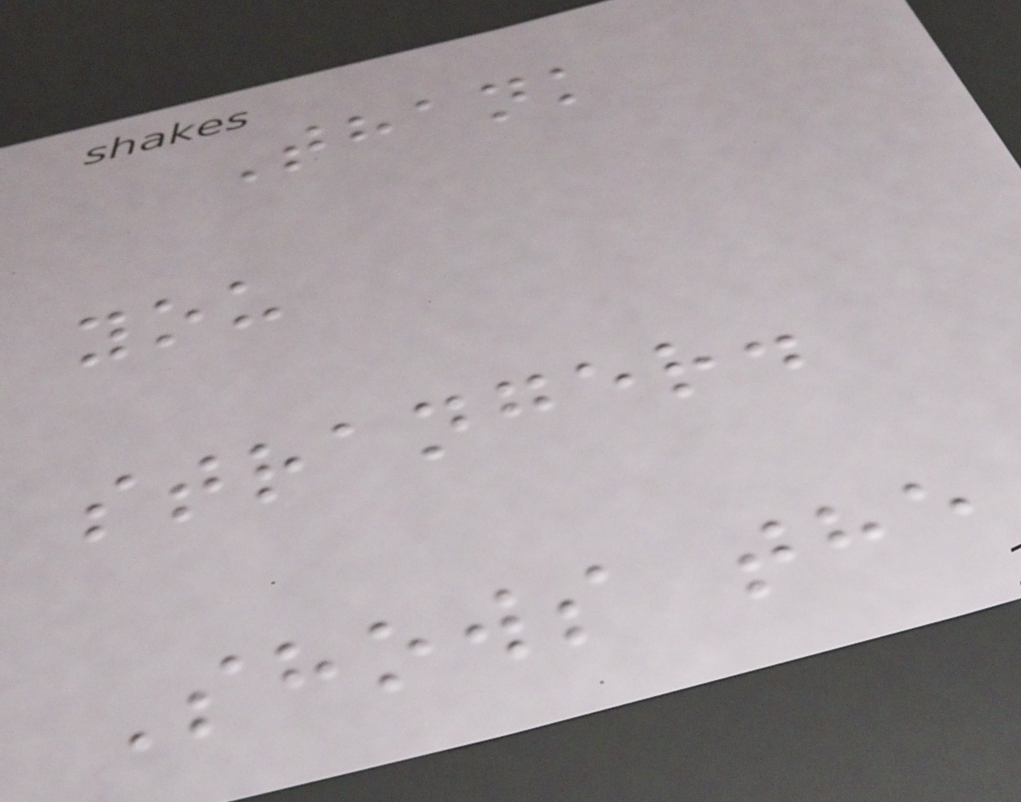Thank
you
stranger.
Shows the
